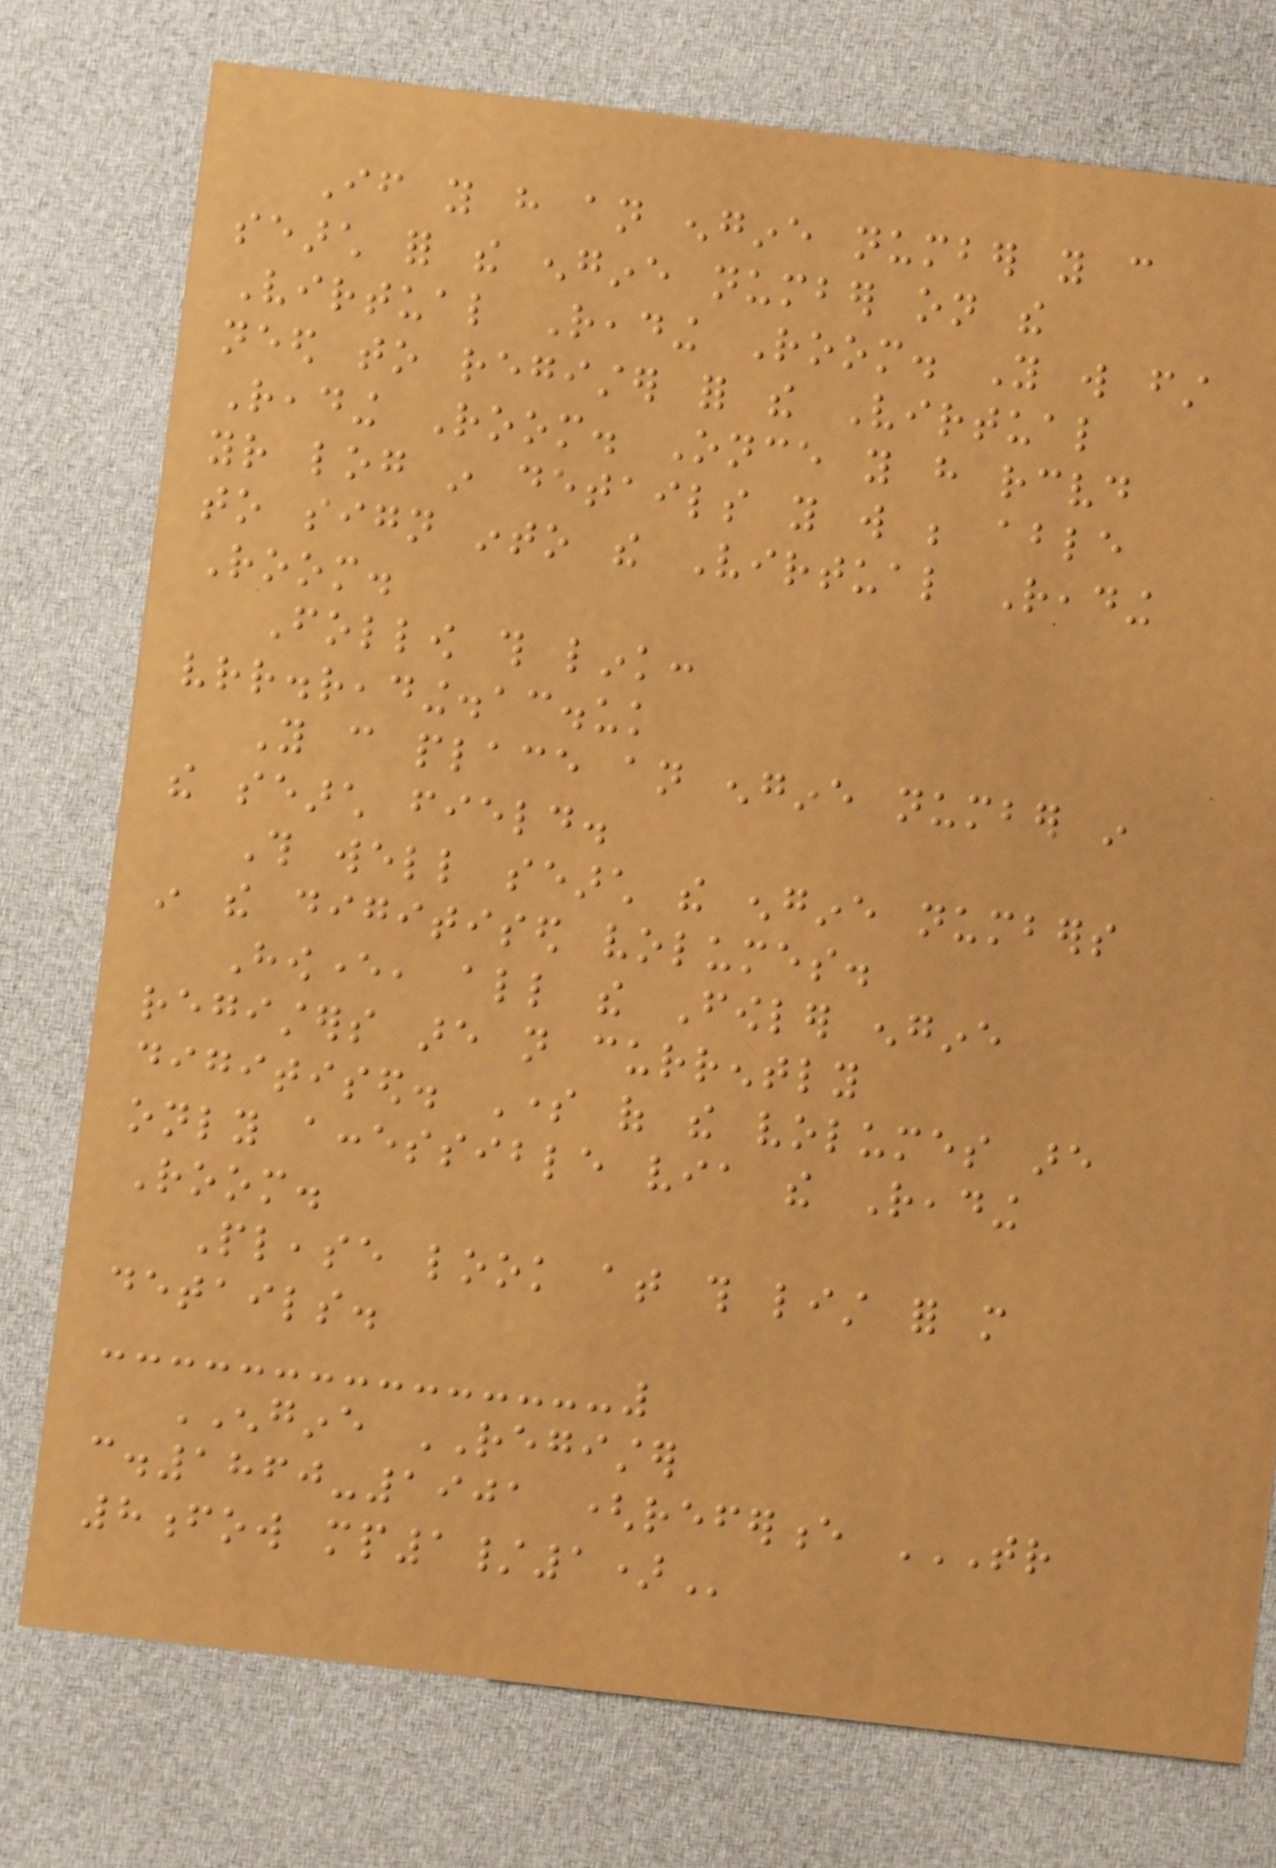If you have an engine number you can
search for the engine number on the
Virtual Reading Room. You will first
need to register for the Virtual
Reading Room. Once you have received
your log in details you will be able
to sign into the Virtual Reading
Room.
Follow this link:
vrr.reading.ac.uk
You can place an engine number in
the search field.
This well search the engine numbers
in the digitised volumes.
However, all the Fowler engine
registers are not currently
digitised. Some of the volumes are
only accessible via the Reading
Room.
Please look at this list for more
details.
ENGINE REGISTER
c.1860-1901 (reference TR
8FOW MP1/1)
